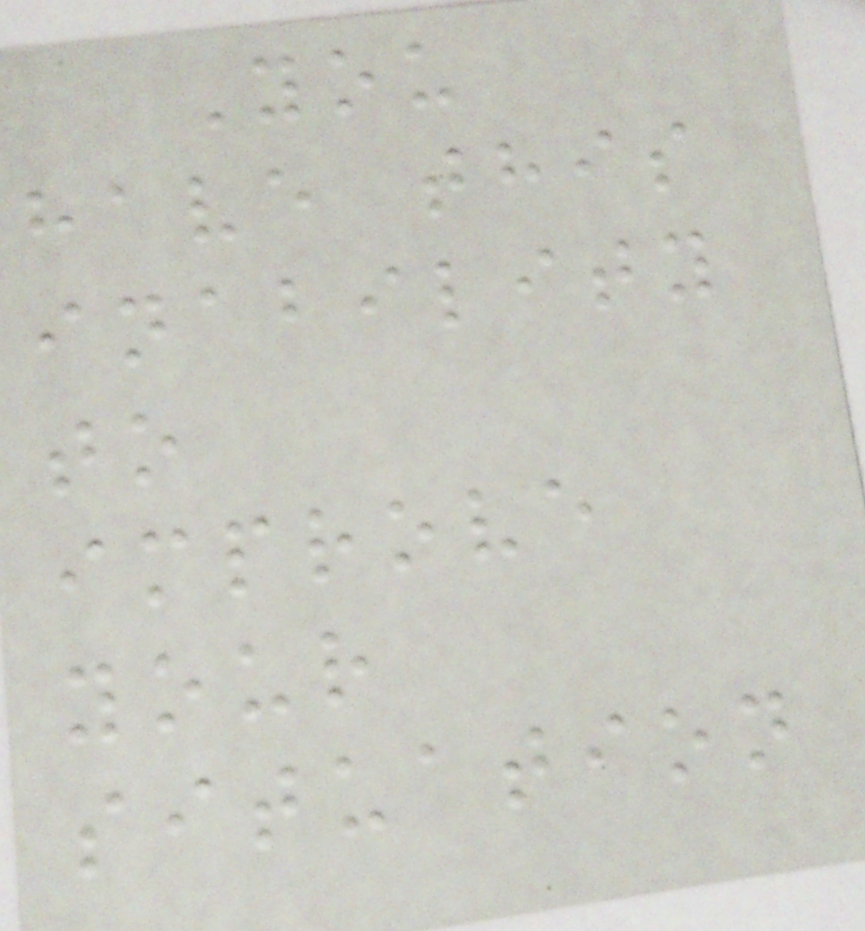You
have this
inability
to
improve
your
situation
